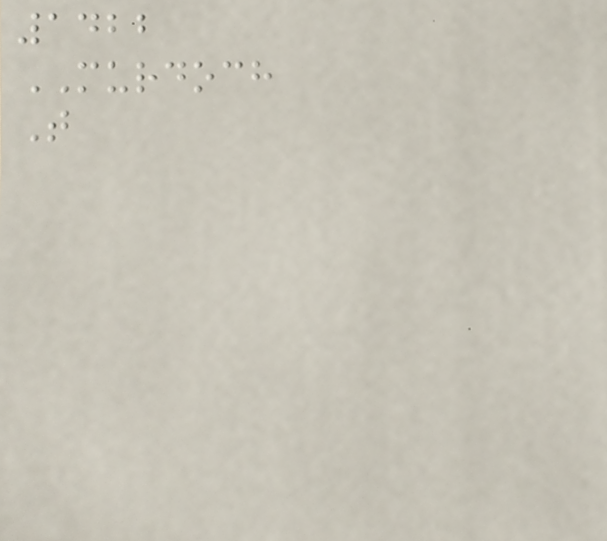1422
MURDOCH
T
